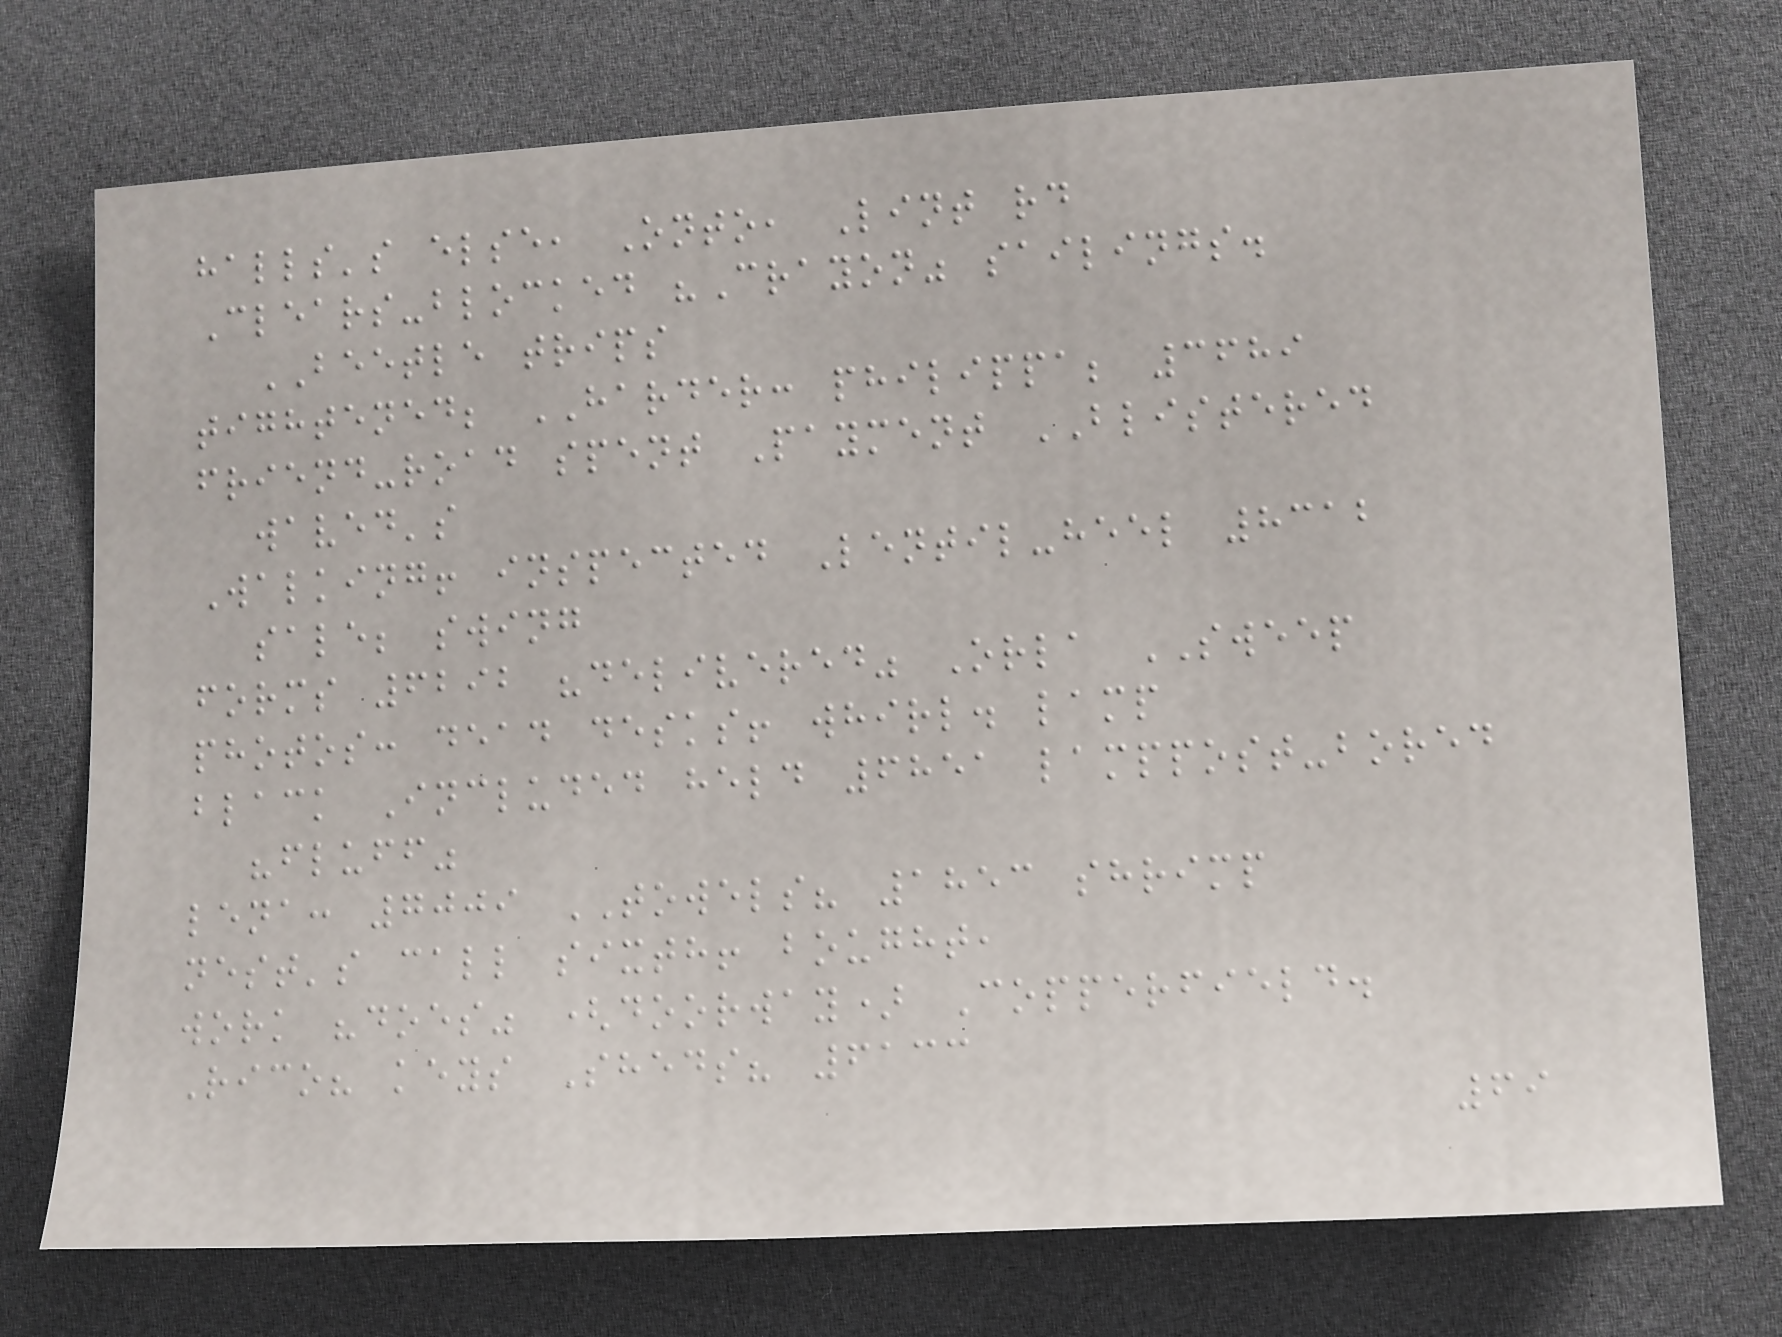halls's else, Onto, Lint rd
Clears-blocked "Crayon" sailings.
BEETLE trips
tightened; HARDER: philippa; 3689
friend-road spent Payment BLISTERED
waved's
Walking! inspected Lentil-heel 8312
sale; swing
forms 6292 "delivered" Orla SWEEP
photos: dead desks! whirl. lamp
black Included held 6851 lamppost-bored
"fluff"
lena: 7009 TOWELS? 1853 shrimp
nest's call sixth! bought,
work "does" (doorway) Copperfield.
Rico? keys Sheds? 6133
69
